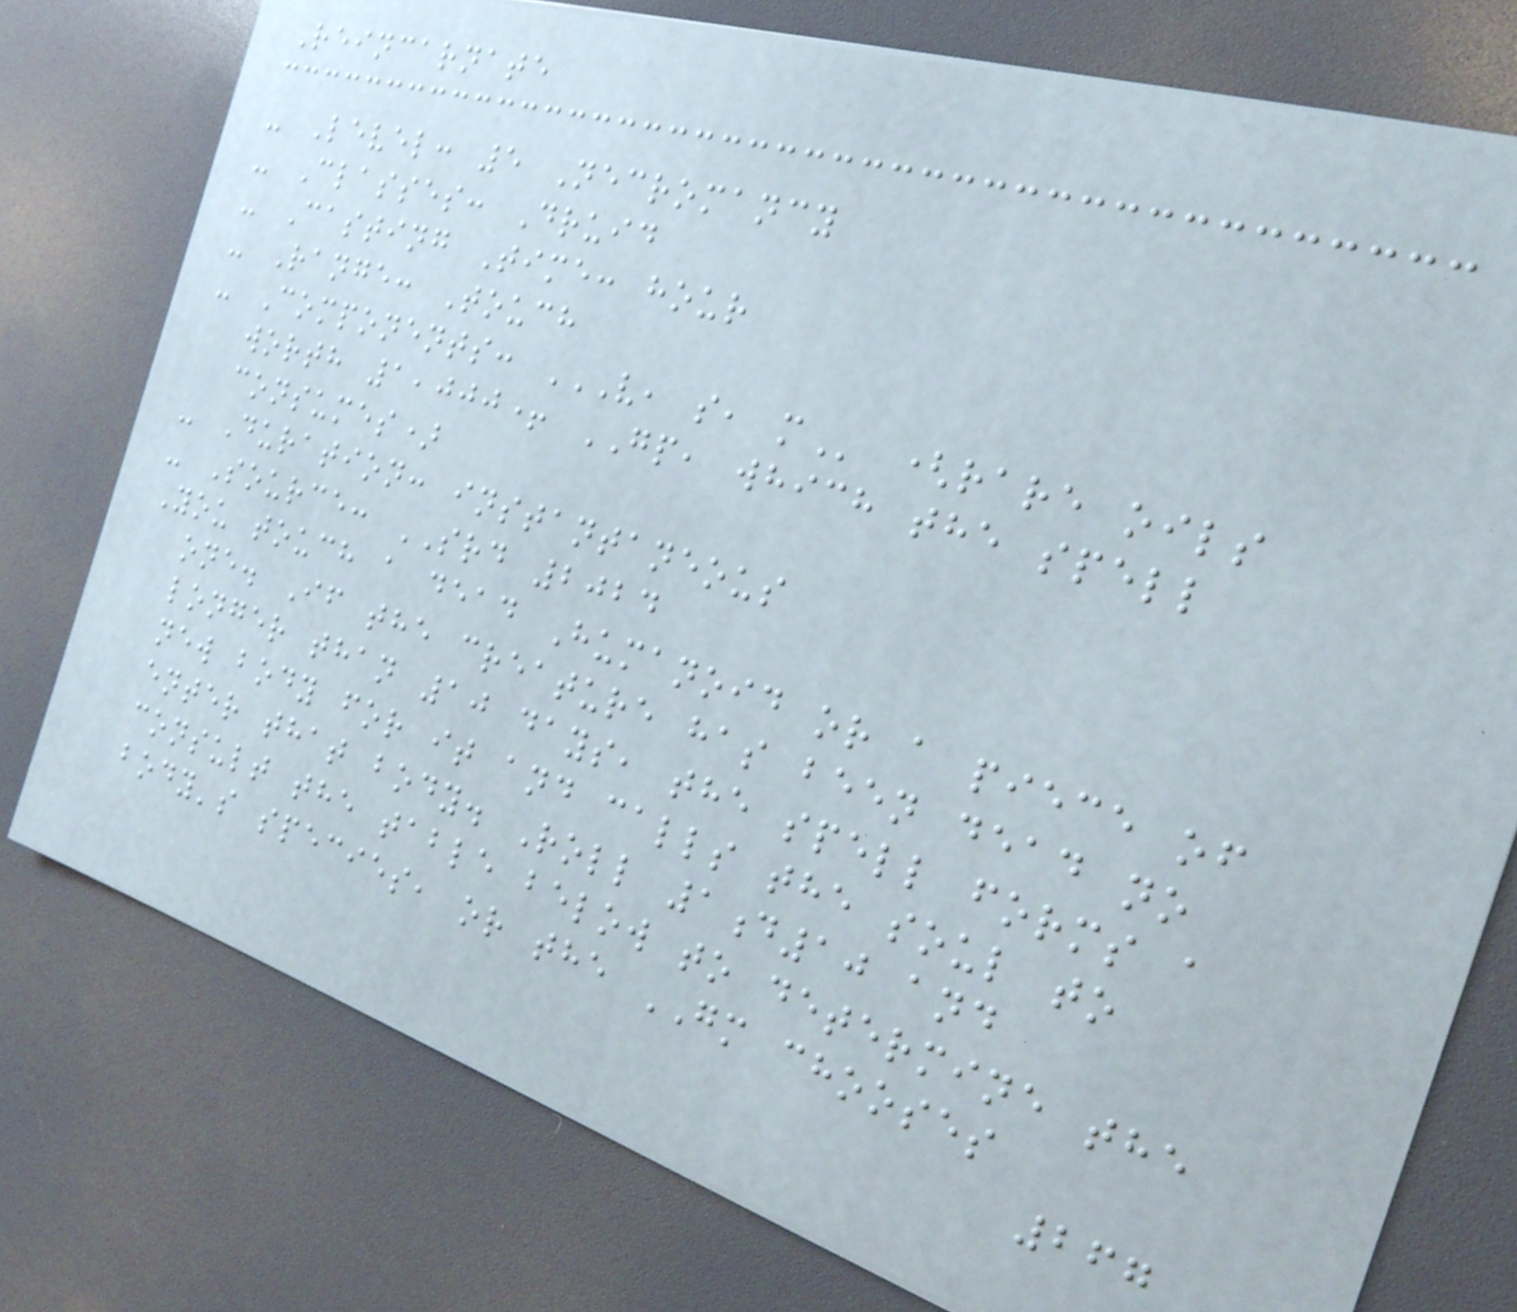Reincarnate
- Level: 5 Necromancy
- Classes: Druid
- Casting Time: hour
- Range: Touch
- Components: V, S, M (rare oils
worth 1,000+ GP, which the spell
consumes)
- Duration: instantaneous
- Source: SRD 2024
You touch a dead Humanoid or a piece of
one. If the creature has been dead no
longer than 10 days, the spell forms a
new body for it and calls the soul to
enter that body. Roll 1d10 and
consult the table below to determine the
body's species, or the GM chooses
267
